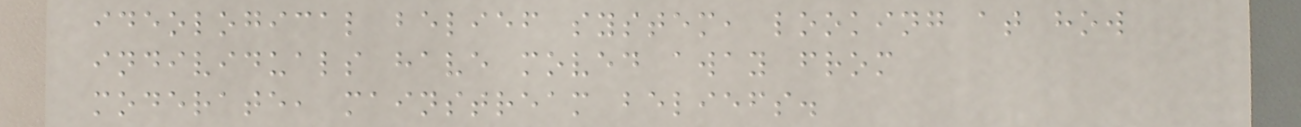ideological belief system, looking at how
individuals have moved away from
moderate, mainstream beliefs.
